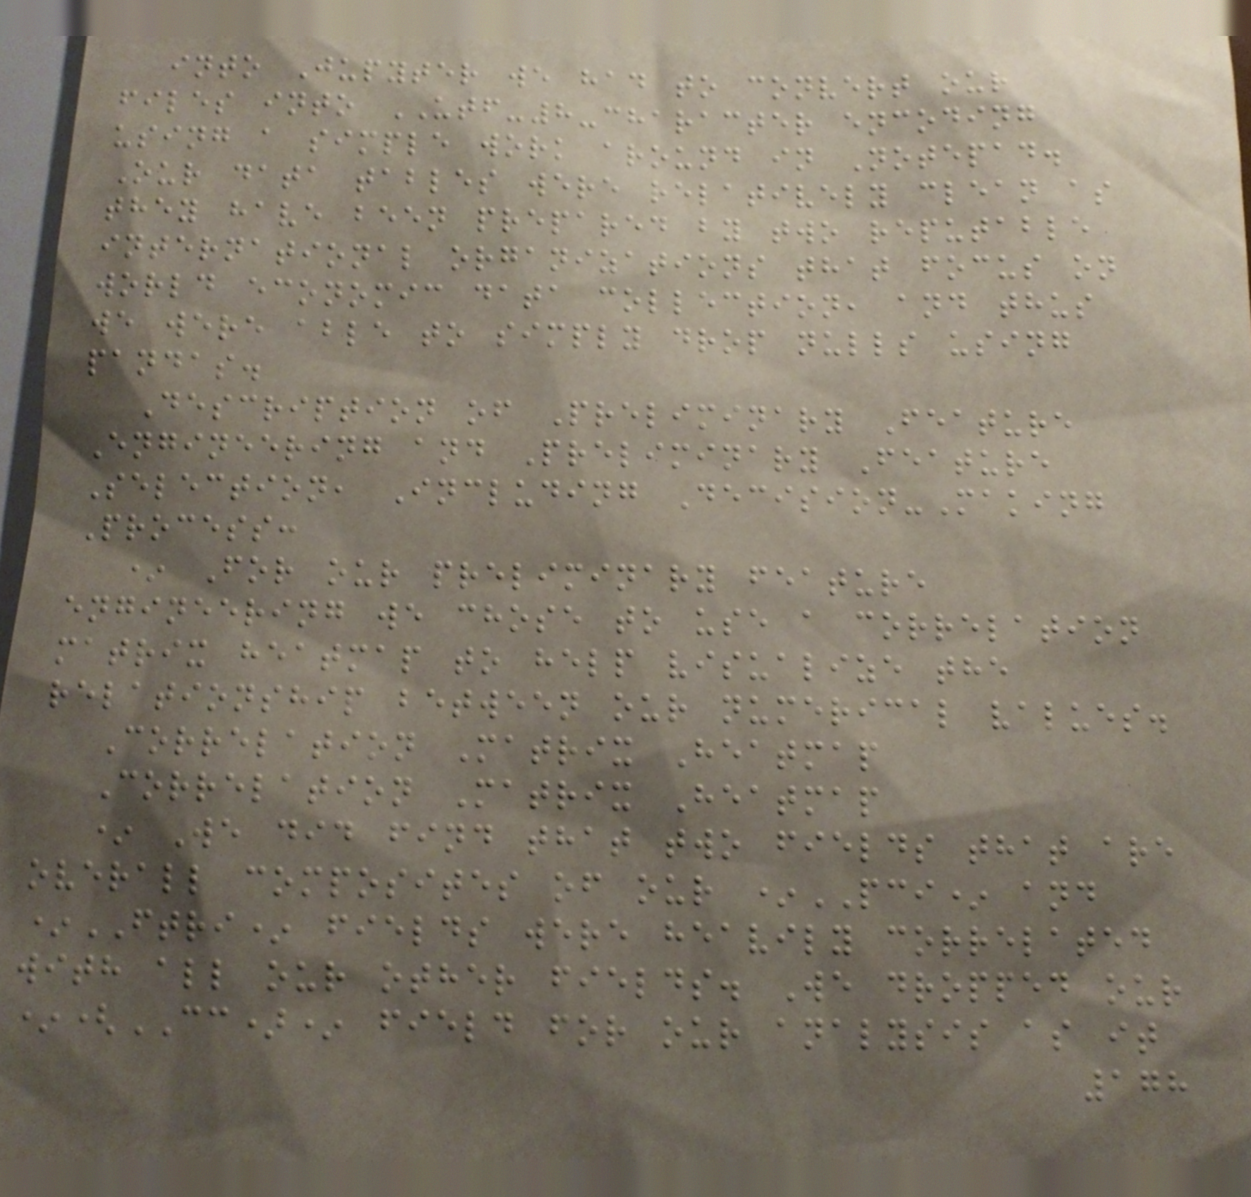into Jupyter we had to convert our
files into UTF-8-character encoding
using a simple work around in Notepad.
Our data tables were relatively clean as
they have been prepared by two reputable
international organizations that focus on
world economic data collection, and thus
we were able to simply drop nulls using
pandas.
Description of Preliminary Feature
Engineering and Preliminary Feature
Selection, Including Decision-Making
Process:
* For our preliminary feature
engineering we chose to use a correlation
matrix heatmap to help visualize the
relationship between our numerical values.
Correlation Matrix Heatmap
Correlation Matrix Heatmap
* We did find that two fields that are
overall composites of our *PCI* and
*FTRI* fields were heavily correlated
with all our other fields. We dropped our
*(CC)* field for our analysis as it
178
